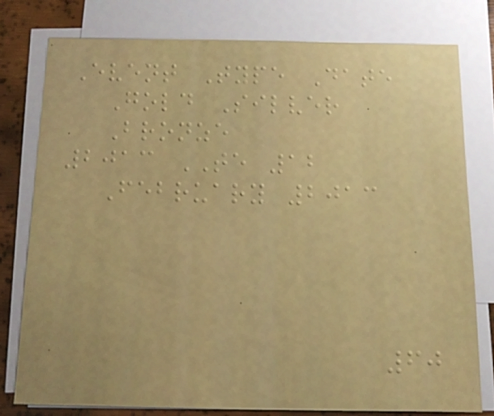Event Type Date
Gold Silver
Bronze
2013 TE 12
February 2013
60
